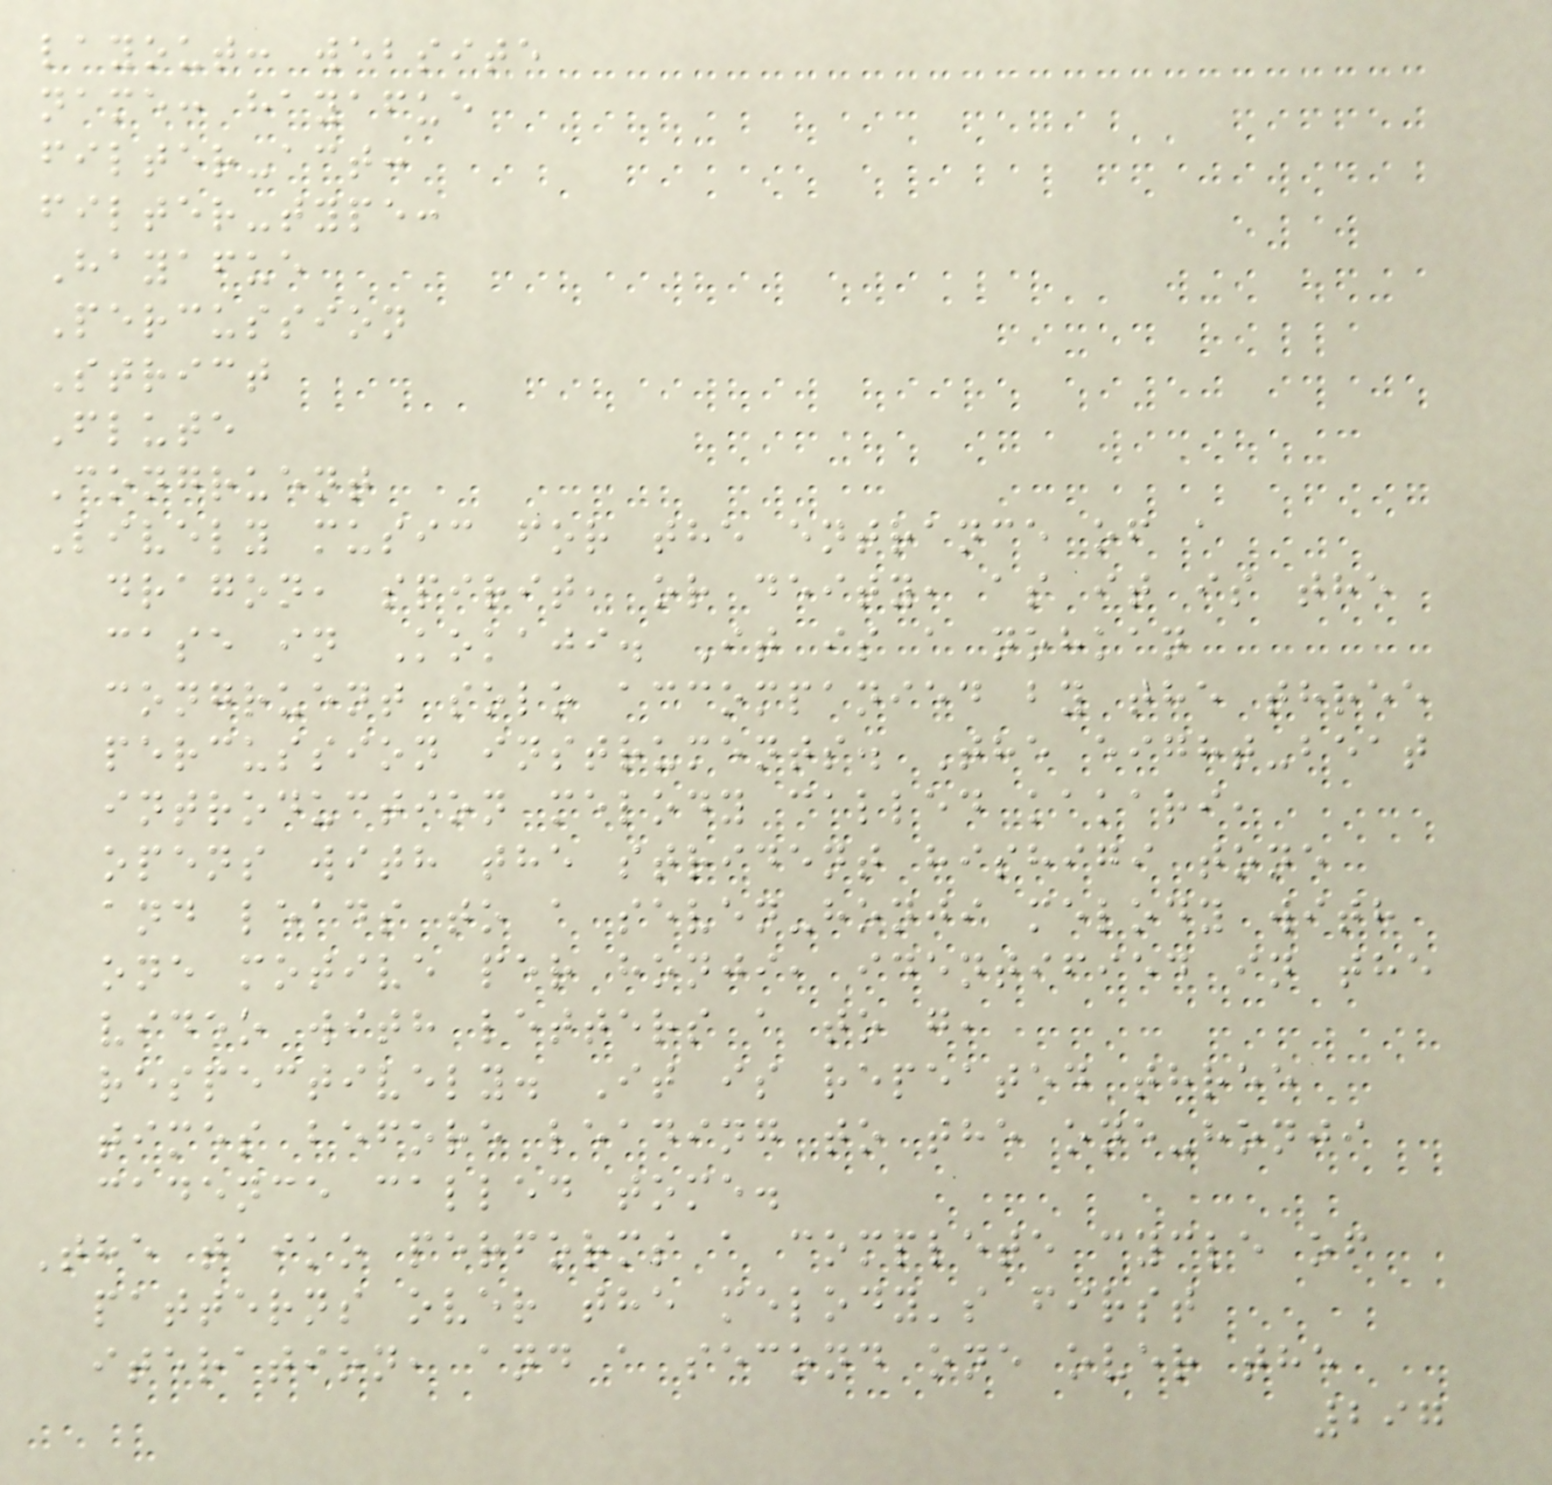layout: website
name: hayafue
filter-act:
filter-type:
Hayafue
Percussion
Strict
Flute
Congruent
Lively music for the entrance of a
dragon, spirit, or deity, as it is the
case in Kokaji. It is a nohkan
congruent solo accompanied by the three
percussion instruments. The eight-beat
introduction melody called kakari,
opens with the strident hishigi tone
and leads to a seven-honji melody with
one motive per honji, identified in the
video with letters a to g,
respectively. It is repeated three
times before leading to the one-honji
cadence called tome.
The taiko performs a complete cycle of
patterns over the melody's first
iteration, and a second one over the
297
